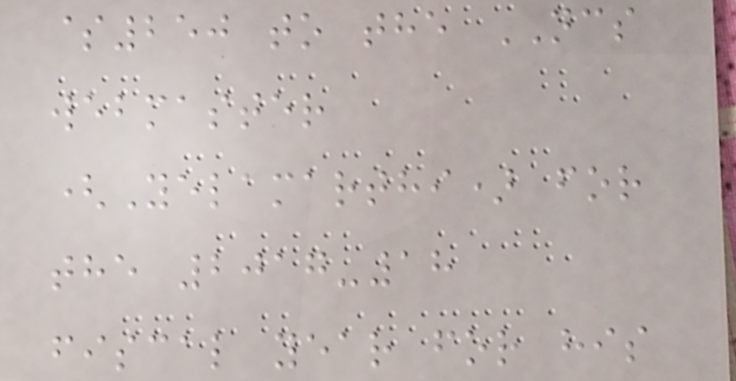$250 to the NCS
webmaster
(Yelamarthi) for
the 2017-18
fiscal year for his
